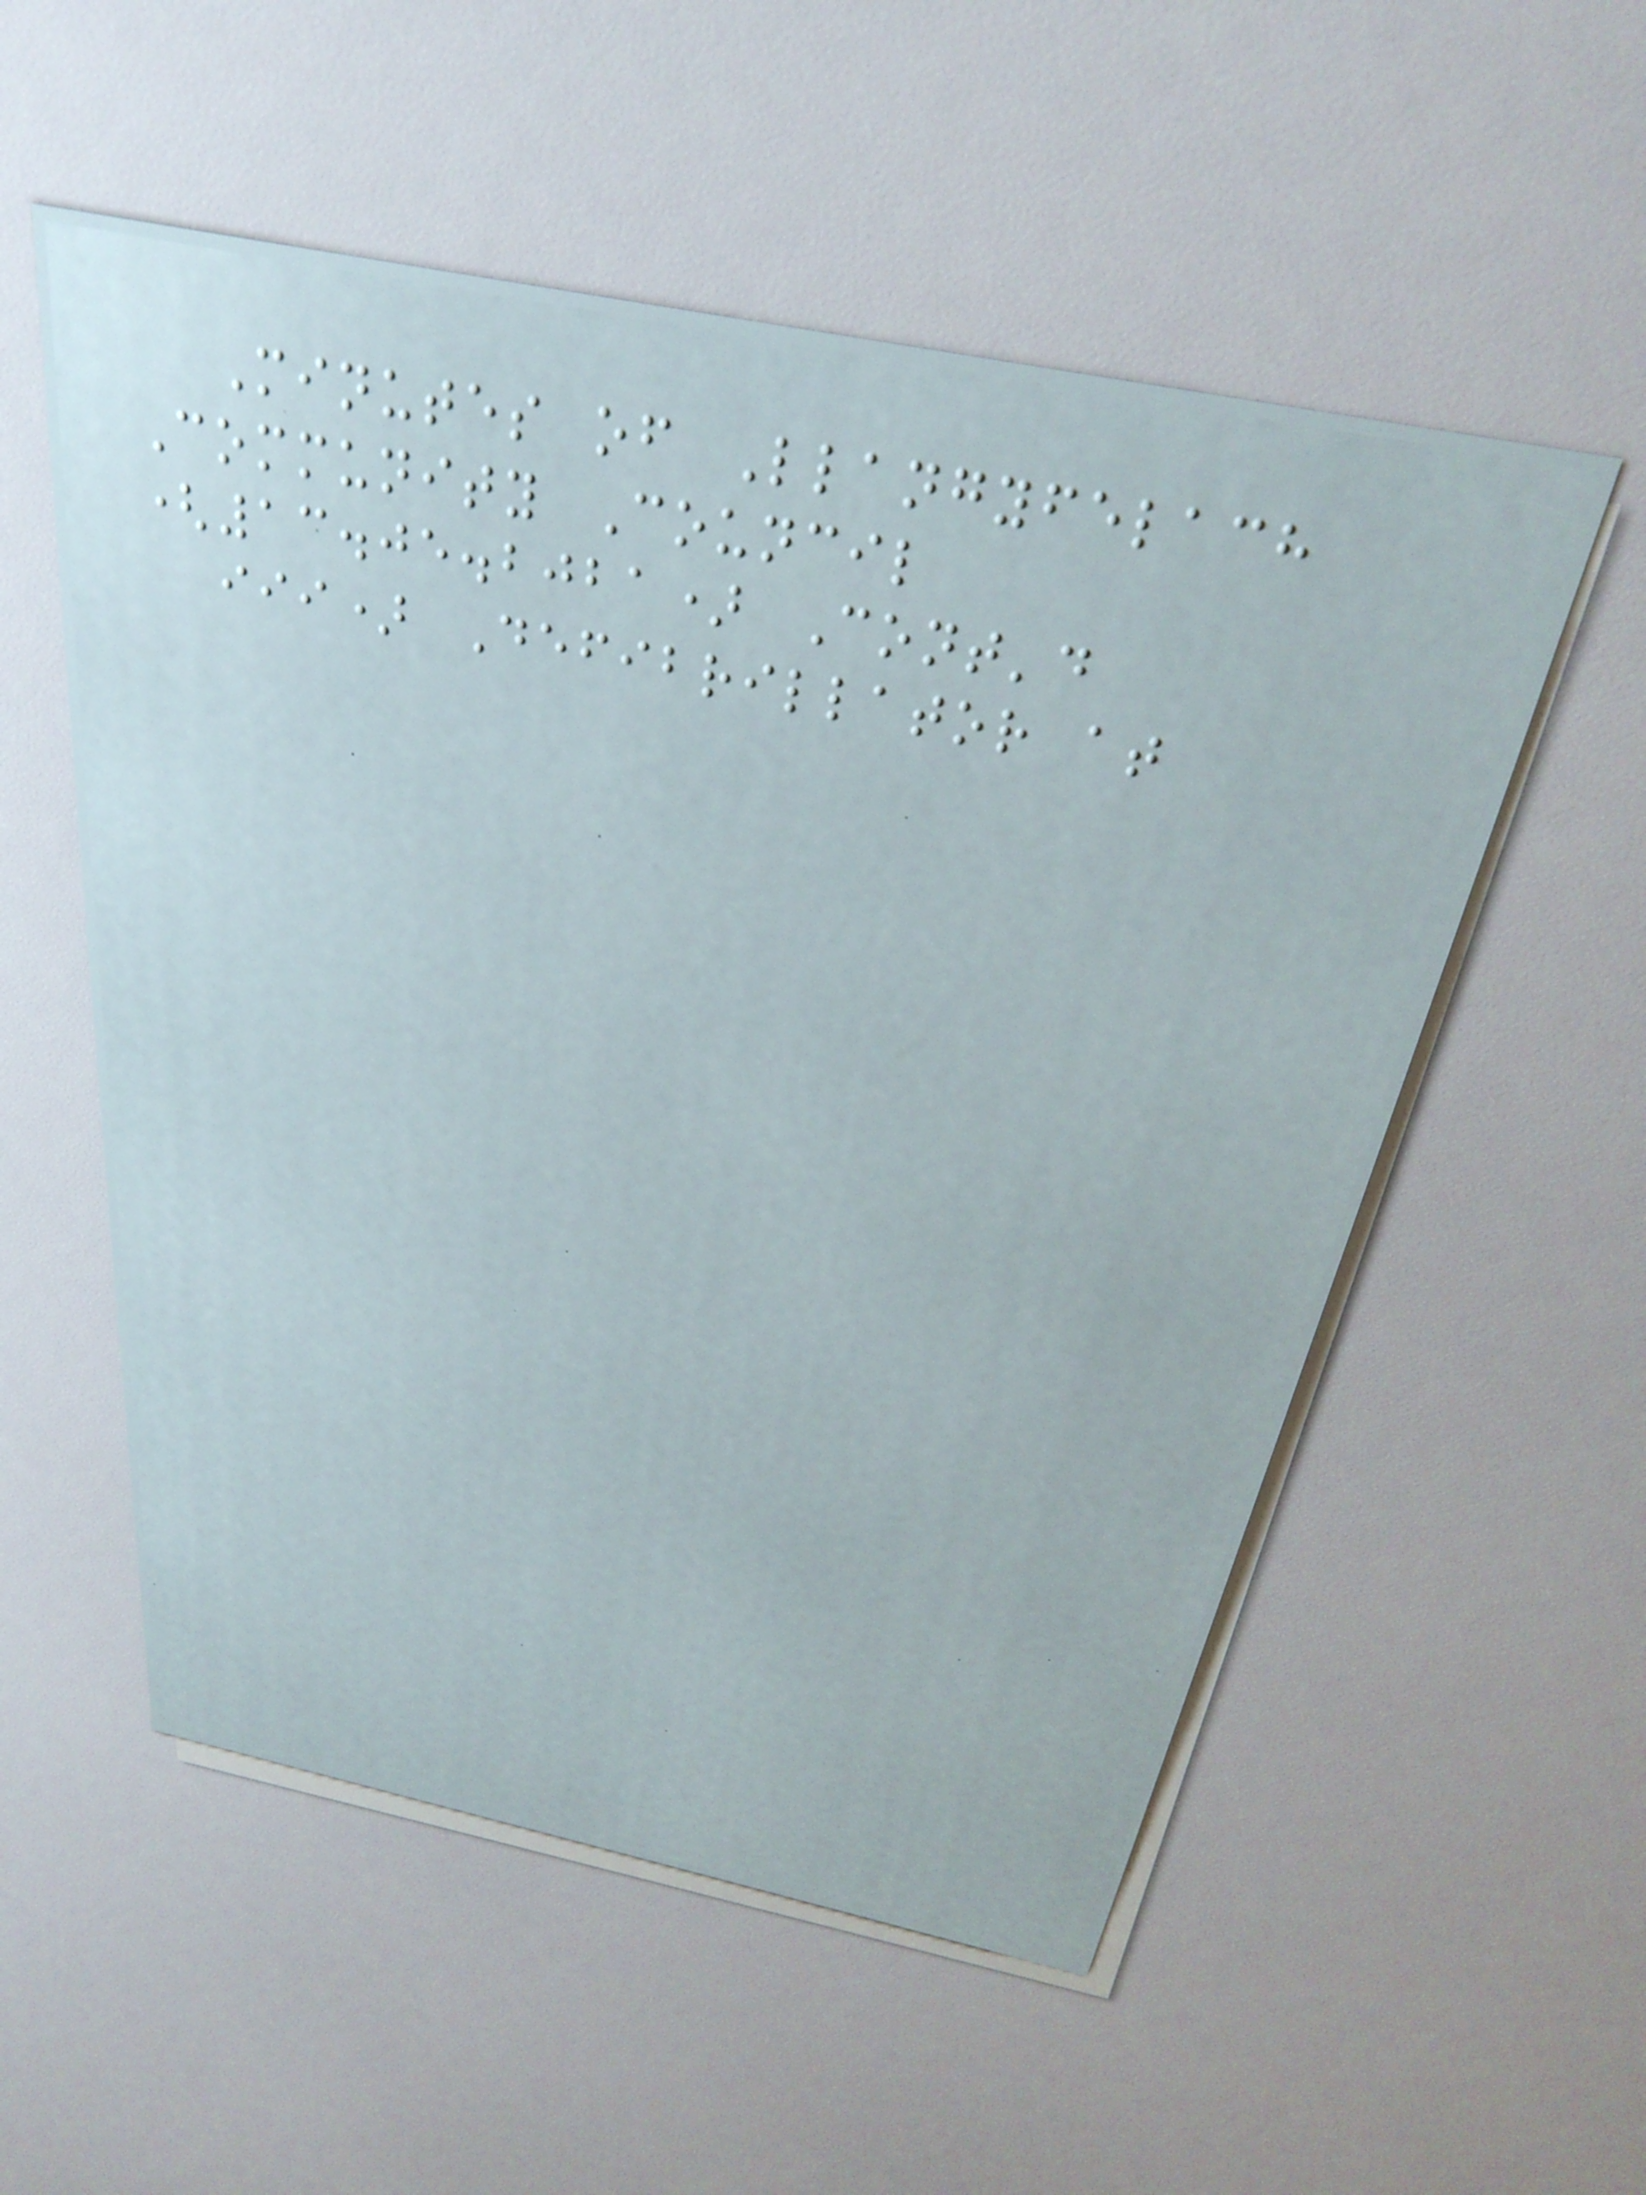Minutes of Llangyfelach
Community Council
(13.05.2021) Cont'd
iii) Defibrillator at
